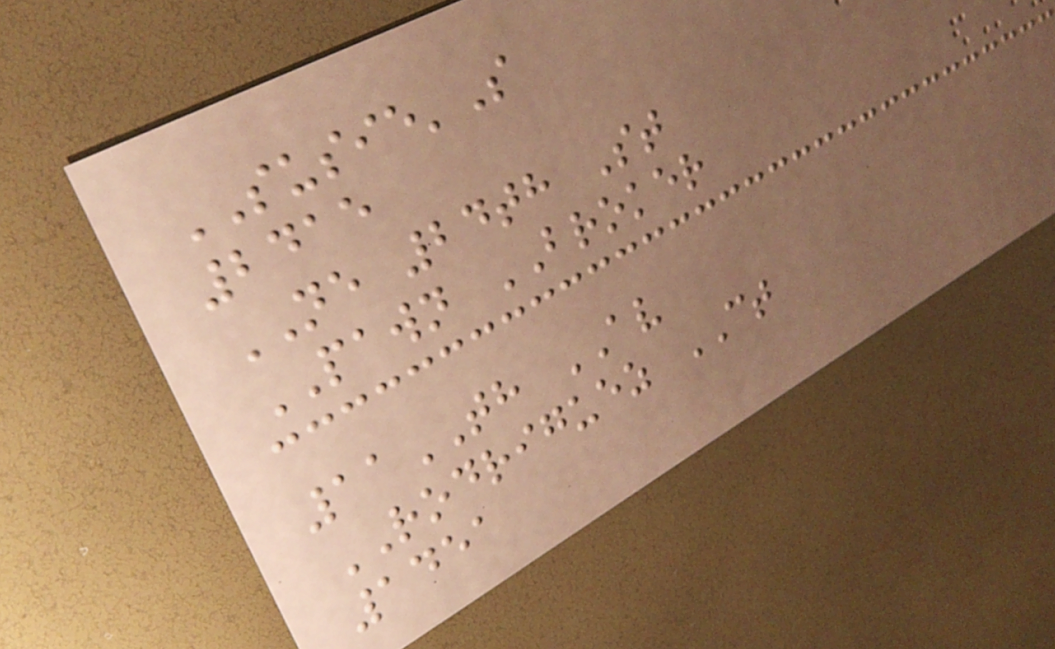SUSIE'S
2415
NE 24th St
PAWN BROKER
11TH AV
RODRIGUEZ CT
1451
